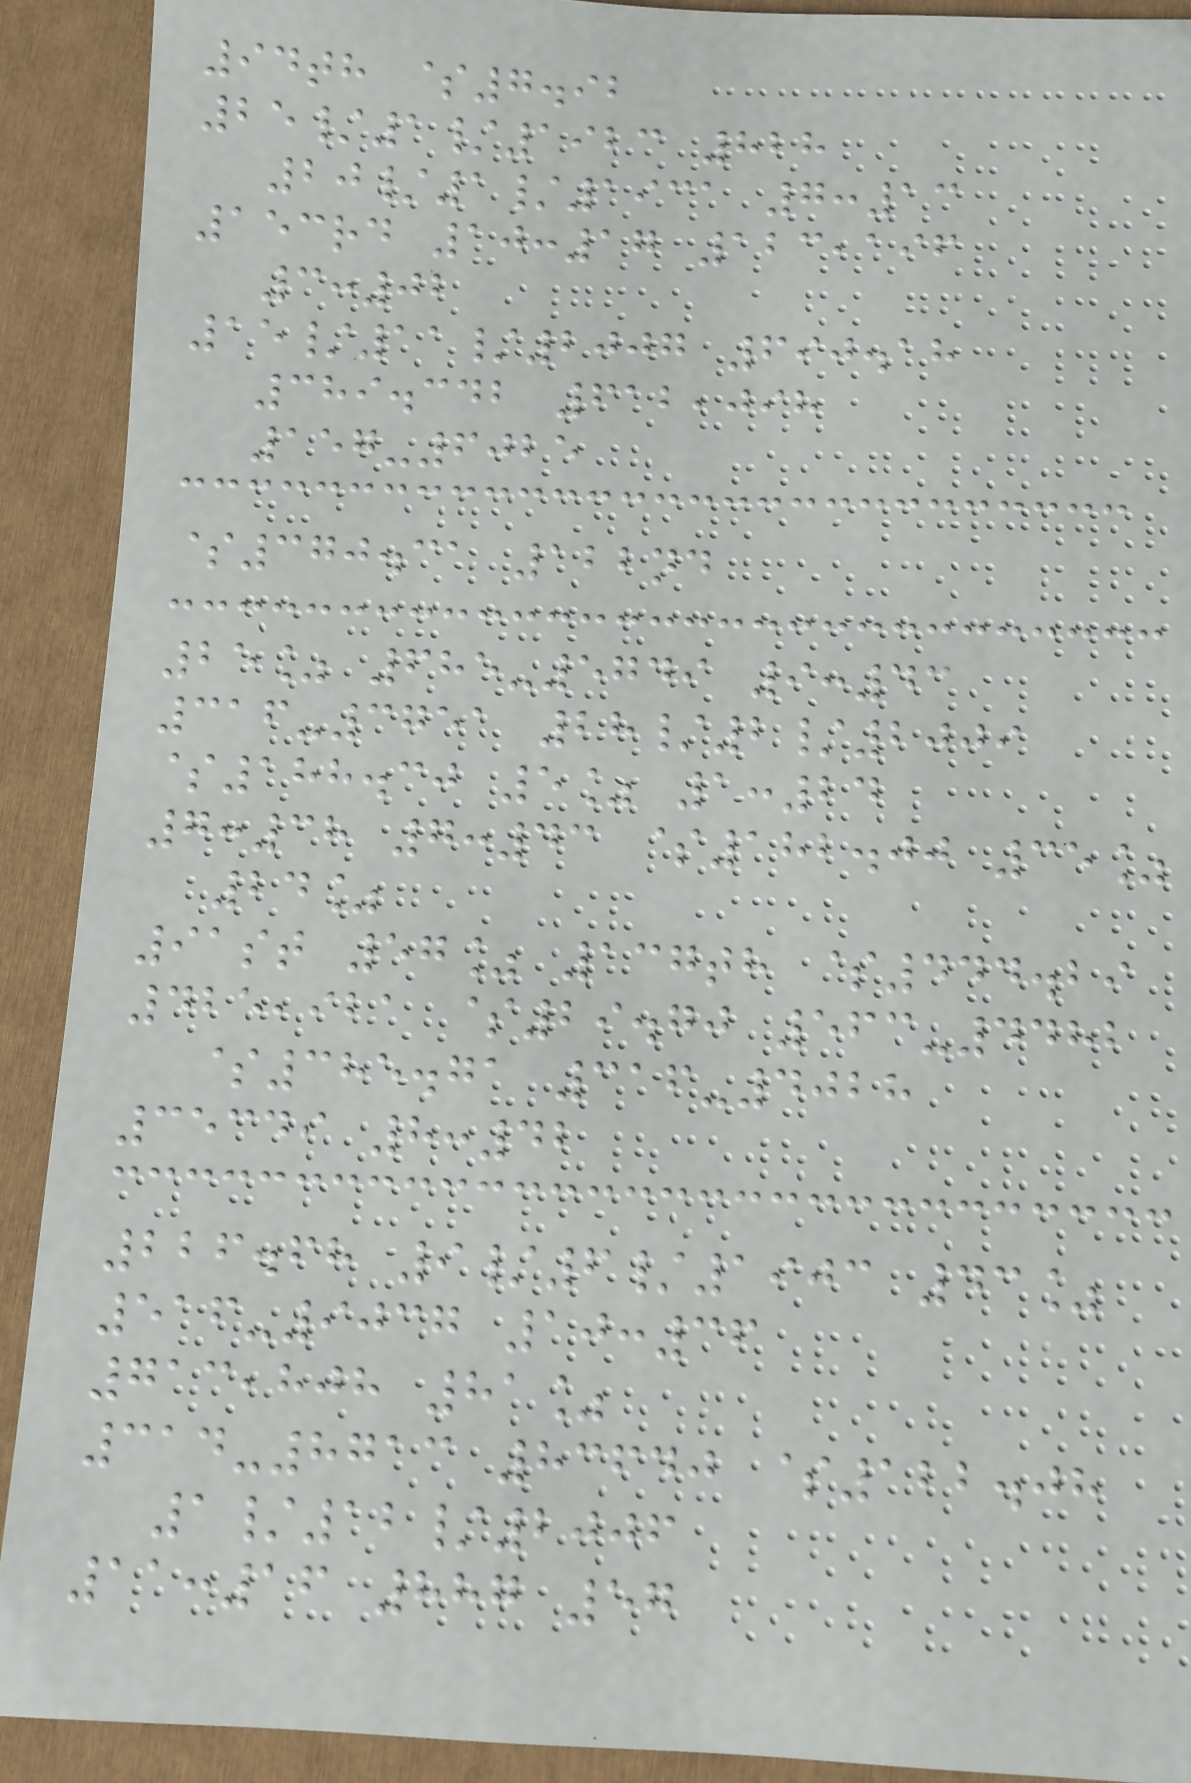94th $7.92
25/1/1923 828
20/1/1931 7:13
153rd 10:17 123,196
3:02
15/11/2007 690.18
389.342 612,098
157-6025
$370.31 122nd
25% 685-5749 9:43
316-3751 28/2/2009
$188.30 5% 1:24
7:38 7:43 $182.00 35%
24%
91st 57% 137th $444.29
425,921 $29.70 563-4482
$385.71 316-4028
35349 8:42
226.68 9/6/1903 43%
516-9037 10:36
713,808 81%
314-8713 83640 $122.08
1/12/2006
11:16 887 57
